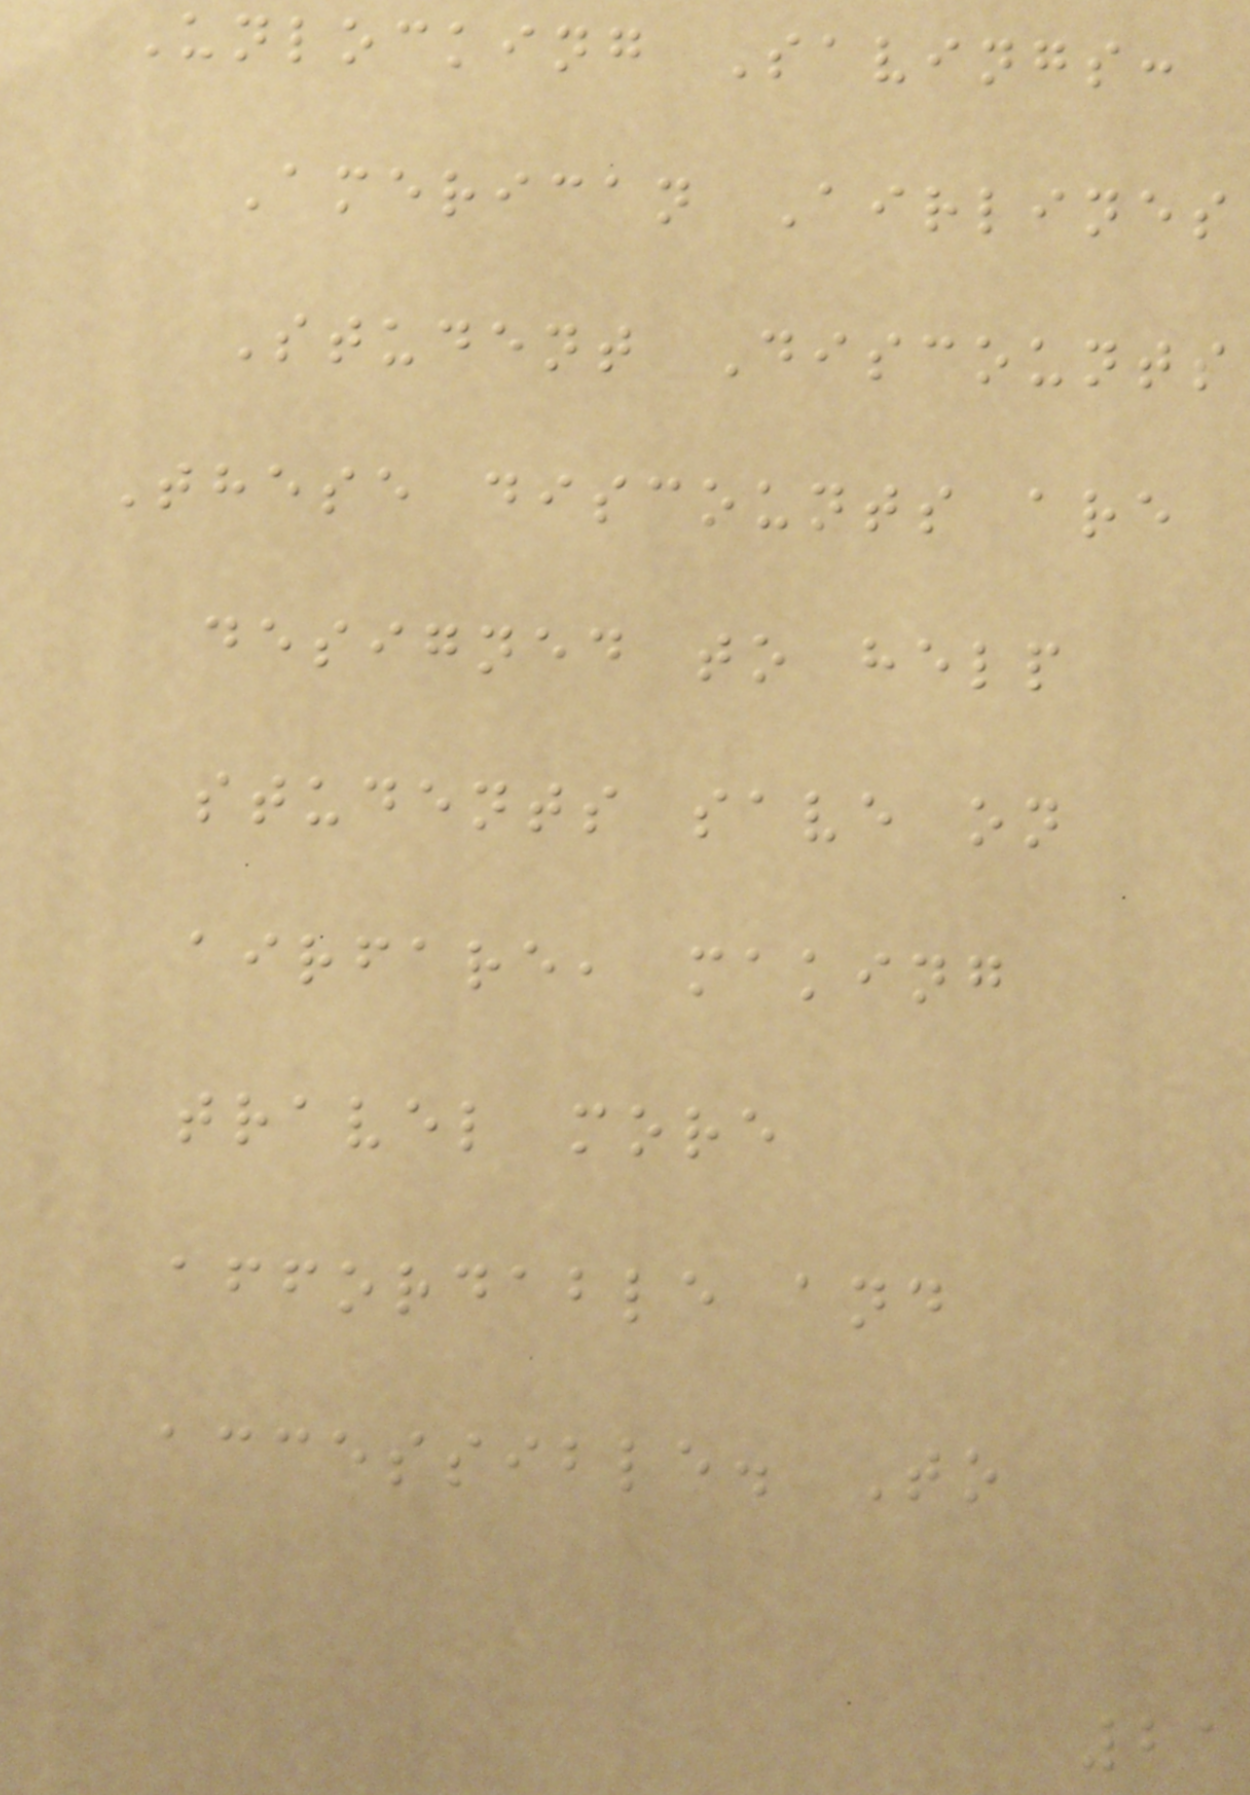Unlocking Savings:
American Airlines
Student Discounts
These discounts are
designed to help
students save on
airfare, making
travel more
affordable and
accessible. To
21
